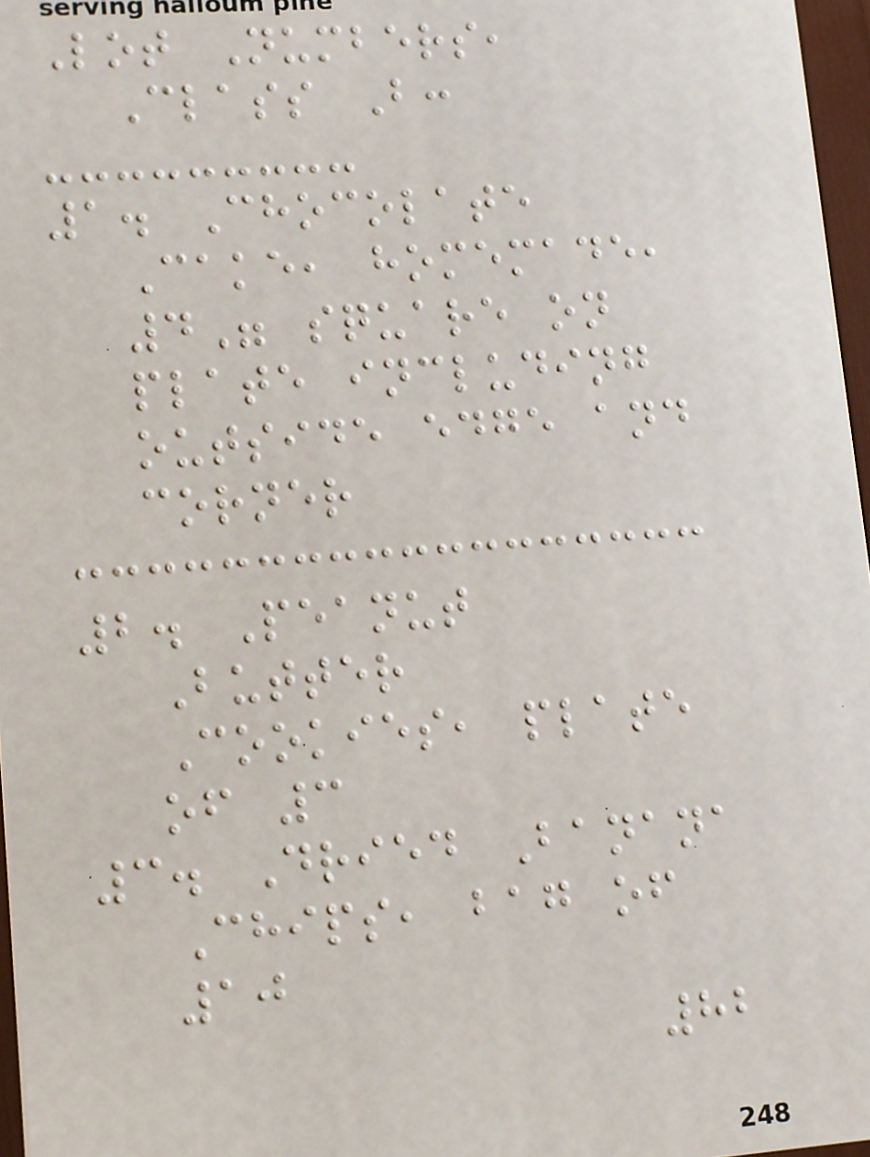Lot Numbers,
Class B:
1. Chocolate
Cake, homemade,
4" square on
plate including
outside edge and
corner
2. Peanut
Butter
Cookies, plate
of 3
3. Dried Banana
Chips, bag of
10
82
